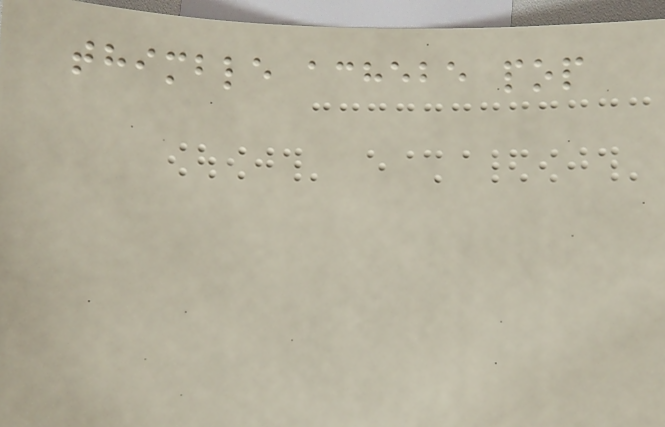thimble achebe pop
